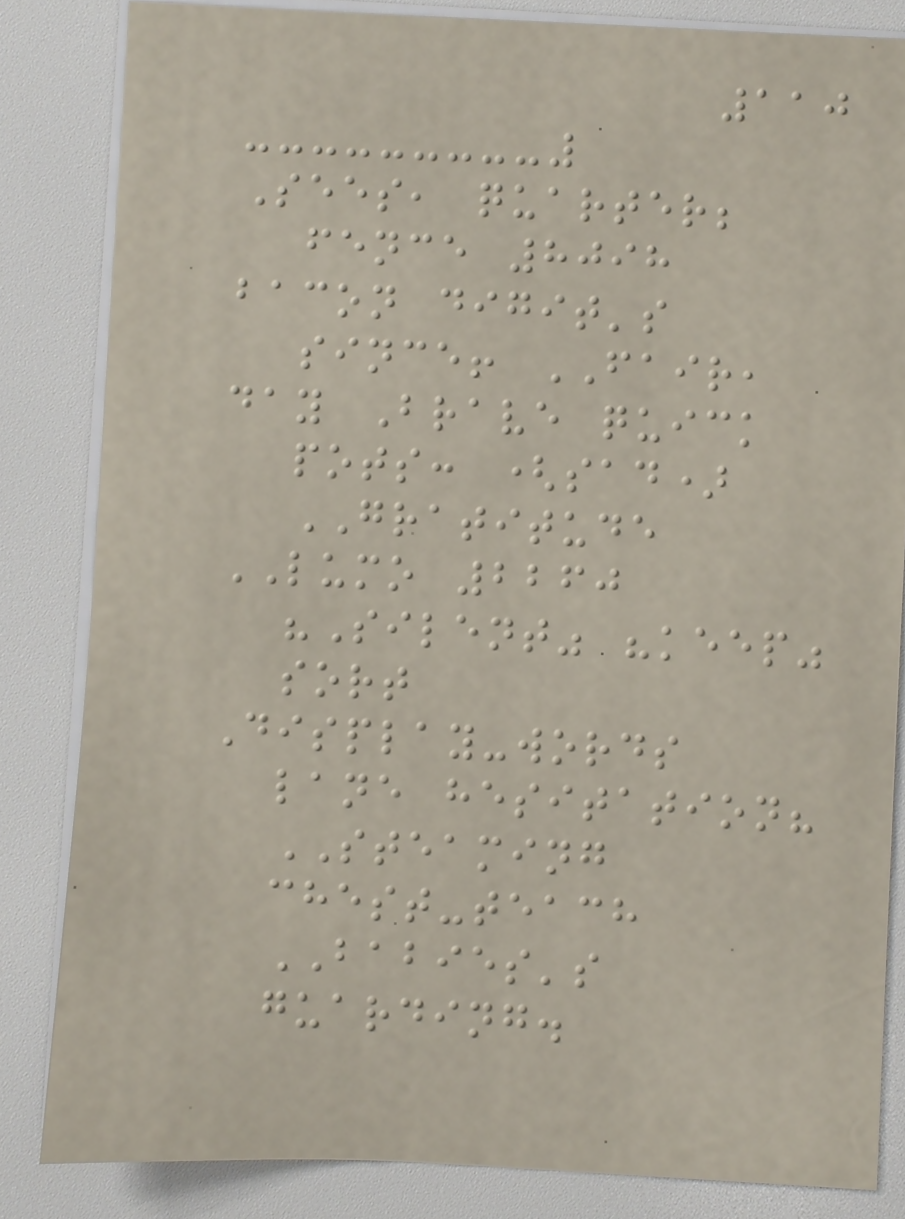110
Sees, quarter;
fence 8098
bacon digit's
since! FAIR,
day Brave quick
pots: (sad)
GRATITUDE
LUMO 2260
"Silent" "keep"
sort
Display-words
lane hesitation?
STEAMING
chest-teach
BABIES's
guarding.
